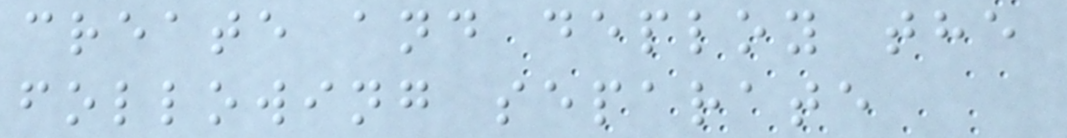create and deploy the
following separate
